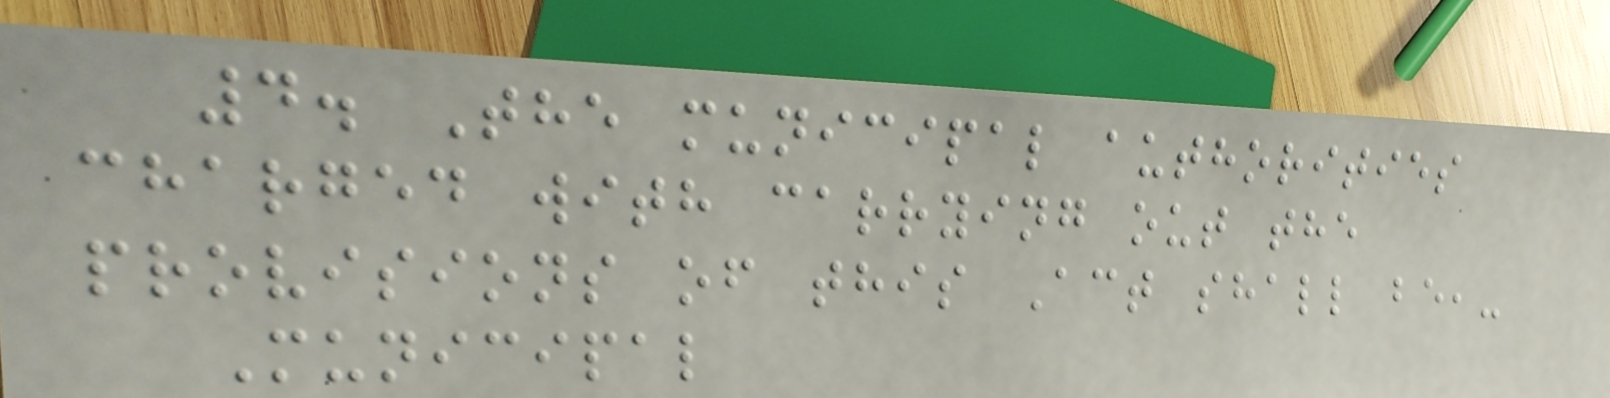4. The municipal authorities
charged with carrying out the
provisions of this Act shall be,-
Municipal
